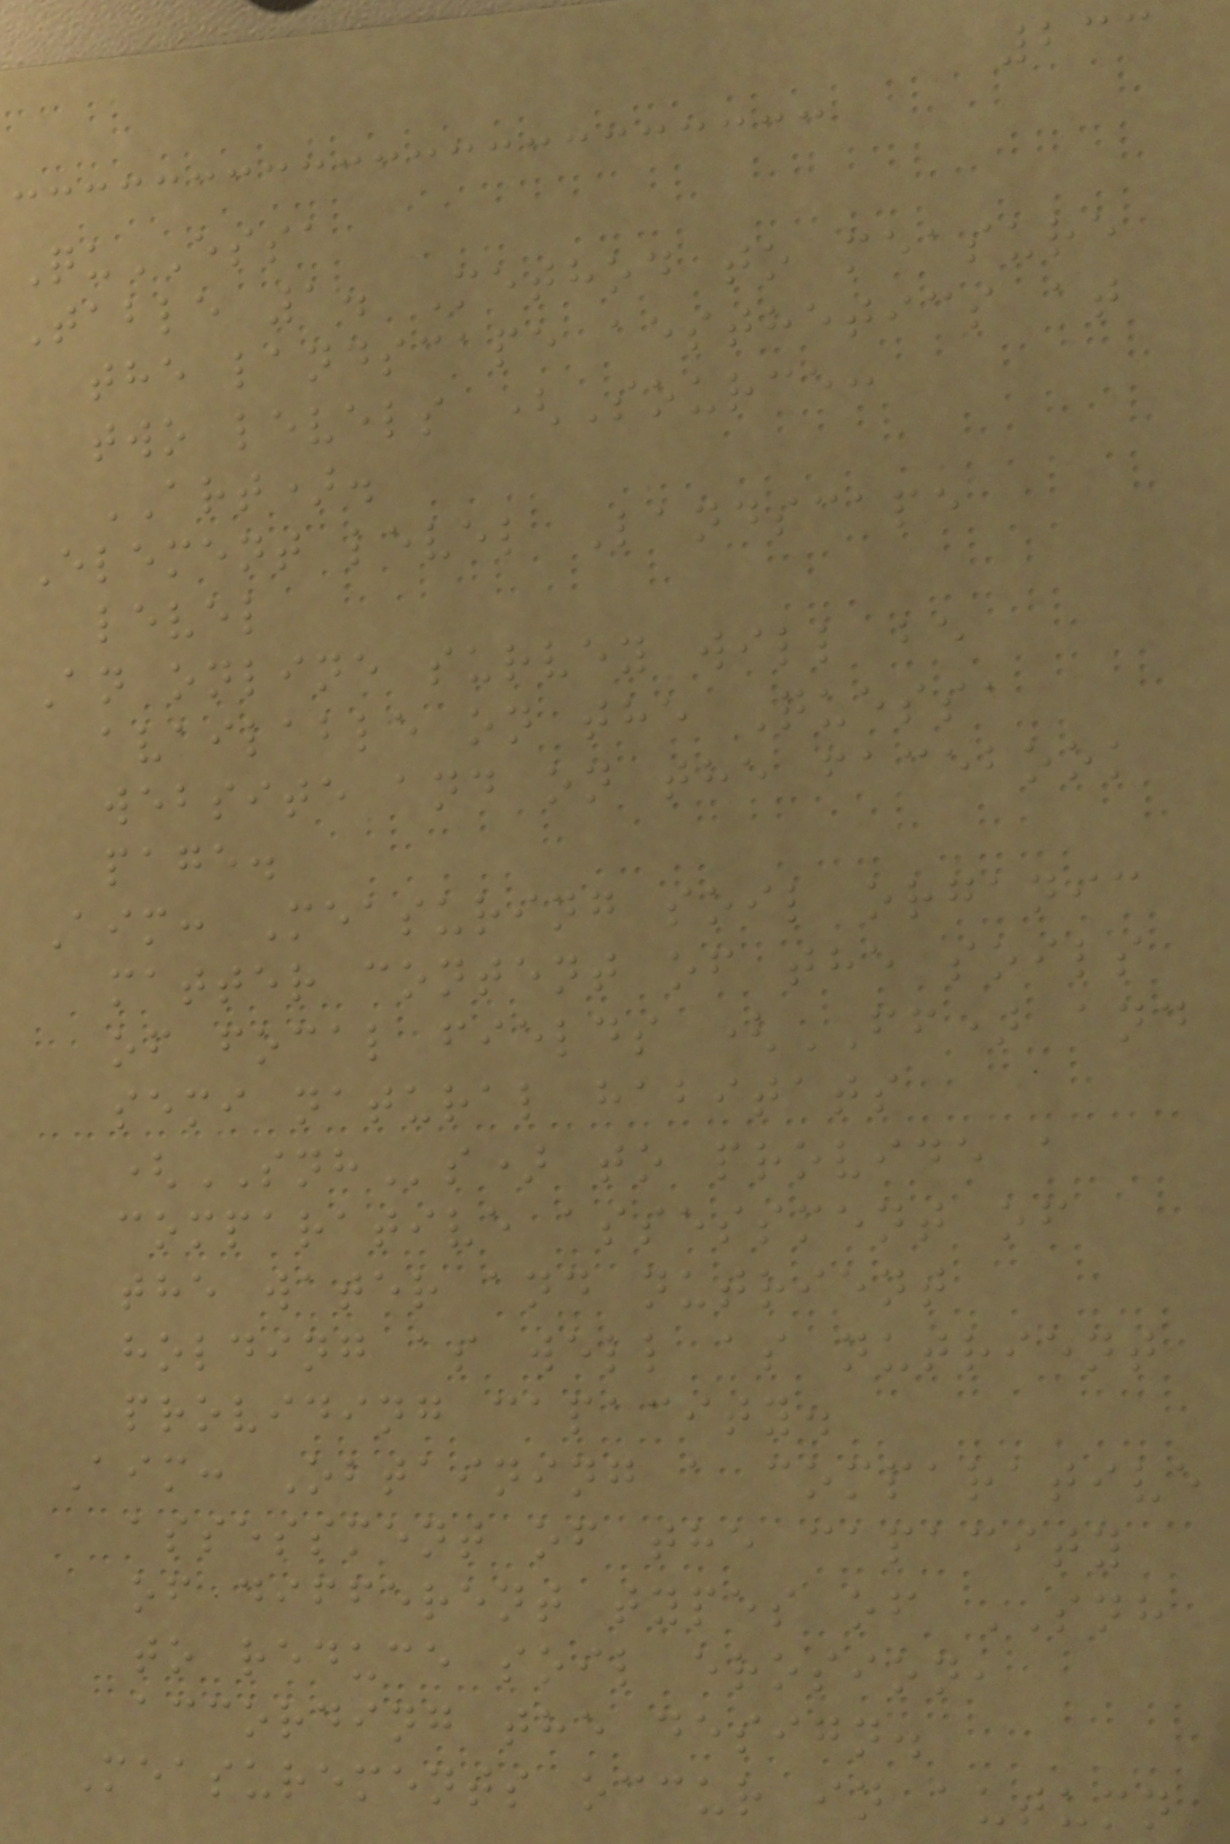233
QuESSA
Table 1. Method to measure
the landscape aesthetics at
two levels (Source:
ART).
Element level Landscape
level
An online survey will be
available on the Quessa
website and on the facebook
page.
Aim: Measuring soil organic
matter content of the soils
of focal fields (FF) and
semi natural habitats
(SNHs) to provide a
comparative assessment of
the water and nutrient
holding as well as nutrient
providing capacity.
Aim: Obtaining a comparative
assessment of the capacity
of different types of SNH
to reduce soil erosion,
according the design.
Measurements occur in autumn
